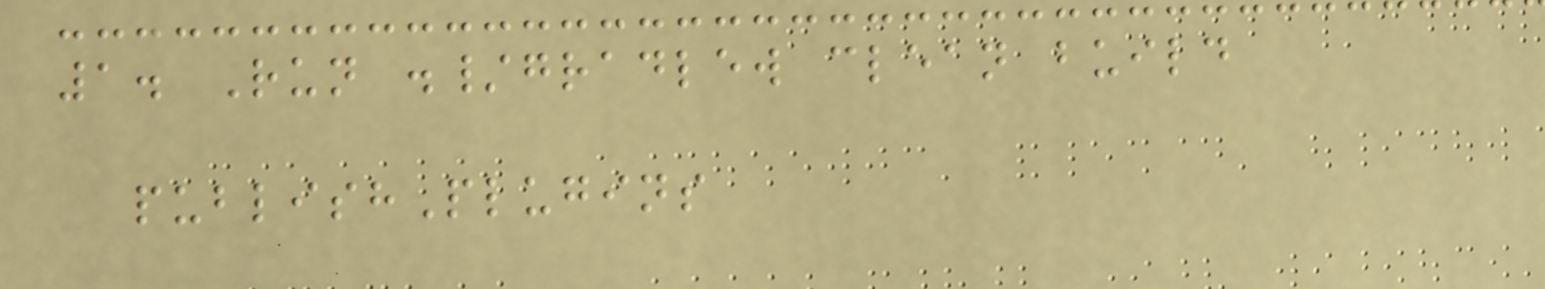1. Run ./gradlew clean build
publishPlugins
